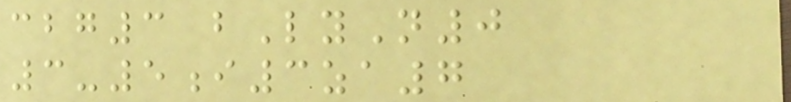cbg3 bLyN0
3-5i3za7
